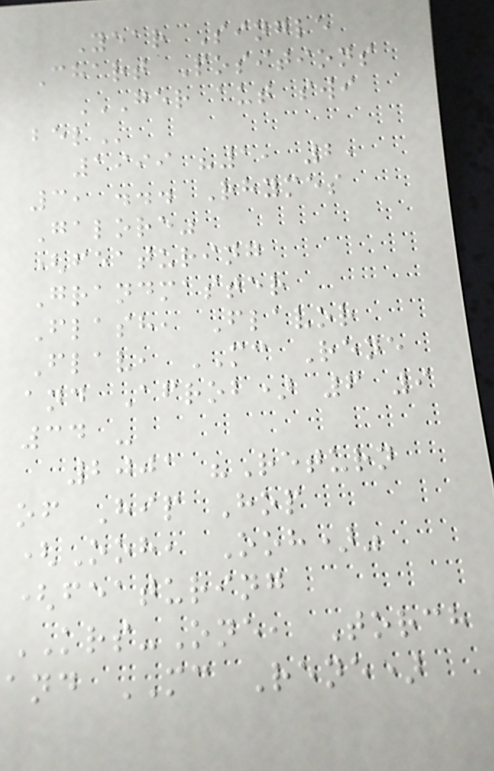Year Single
Chart Positions
GER AUT SWI
BEL
1999 "1, 2,
3, ... Rhymes
Galore"
(featuring
Grandmaster
Flash, Flavor
Flav, MC Rene
and Afrob) 6 9
34 -
2001 "Return
of Hip Hop
(Ooh, Ooh)"
(featuring
KRS-One, Torch
and MC Rene)
